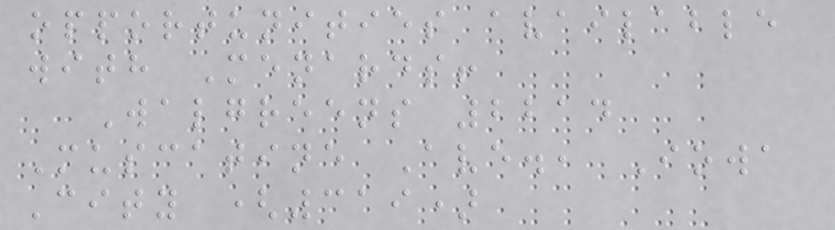opportunities available
with Menards!
Walgreens 2214
Muscatine Ave., Iowa
City (319)
